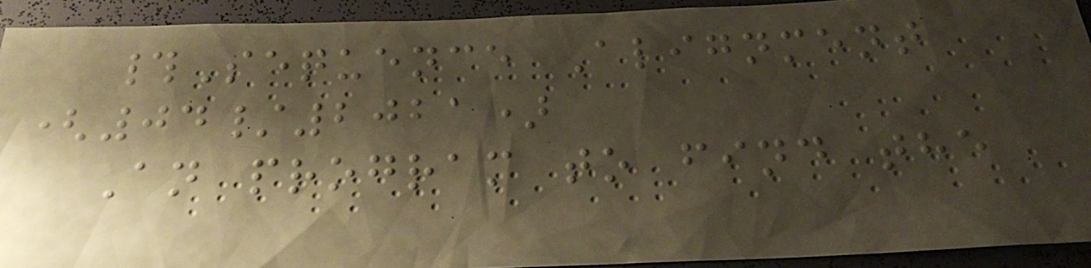#Sequence Alignment
(04/2021)
An program to find the
